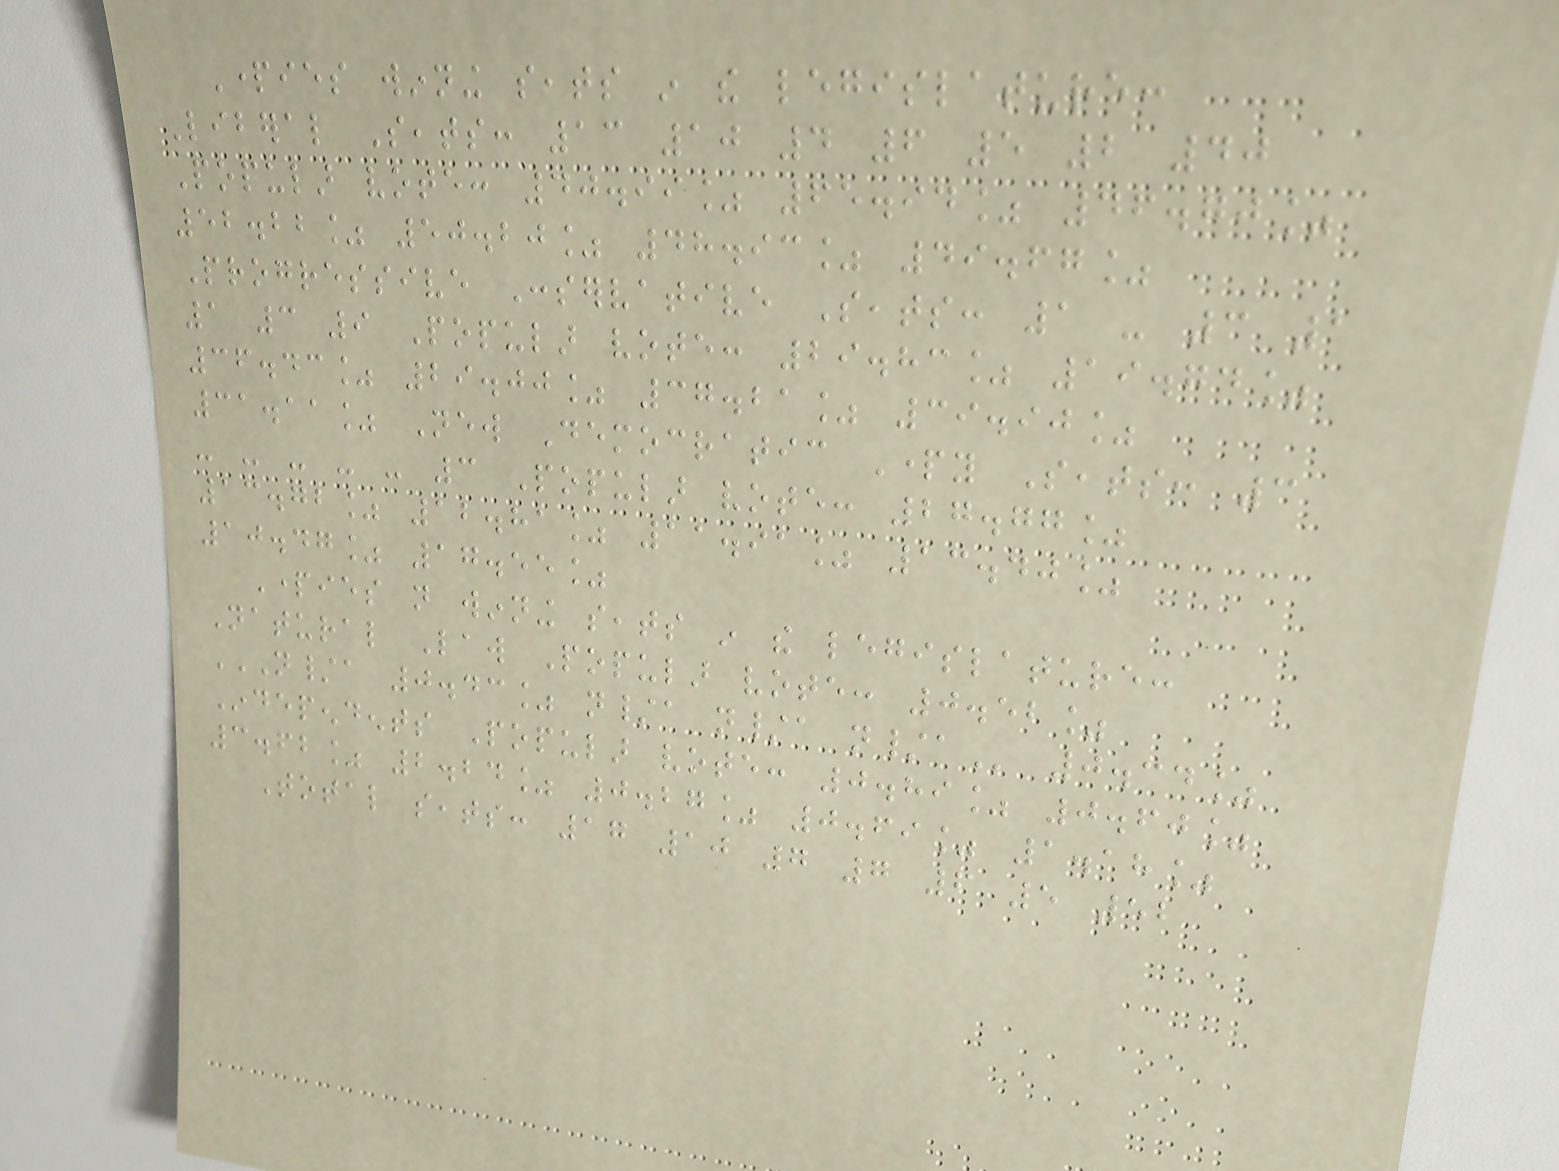Parties winning seats in the legislature:
Liberal Seats: 13 10 4 6 5 2 40
Popular vote: 40.99% 65.94% 46.70%
52.22% 50.20% 48.93% 49.67%
Progressive Conservative Seats: 1 - 3 1
1 3 9 Popular vote: 29.83% 19.74%
36.43% 29.00% 37.21% 39.90%
31.11% New Democratic Party Seats: 3
- - - - - 3 Popular vote: 27.77%
13.72% 12.81% 11.91% 13.40%
10.47% 17.55%
Parties not winning seats in the legislature:
Natural Law Popular vote: 0.52%
N/A 0.43% N/A N/A N/A 0.34%
Independents Popular vote: 0.89% 0.60%
3.62% 2.24% 0.27% 0.69% 1.18%
Total seats: 17 10 7 7 6 5 52
